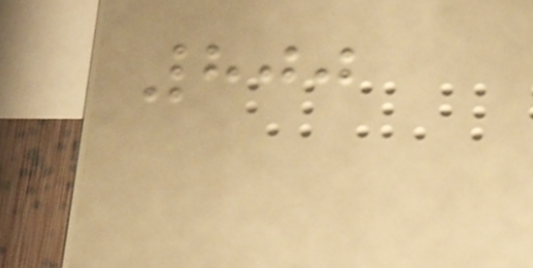800
